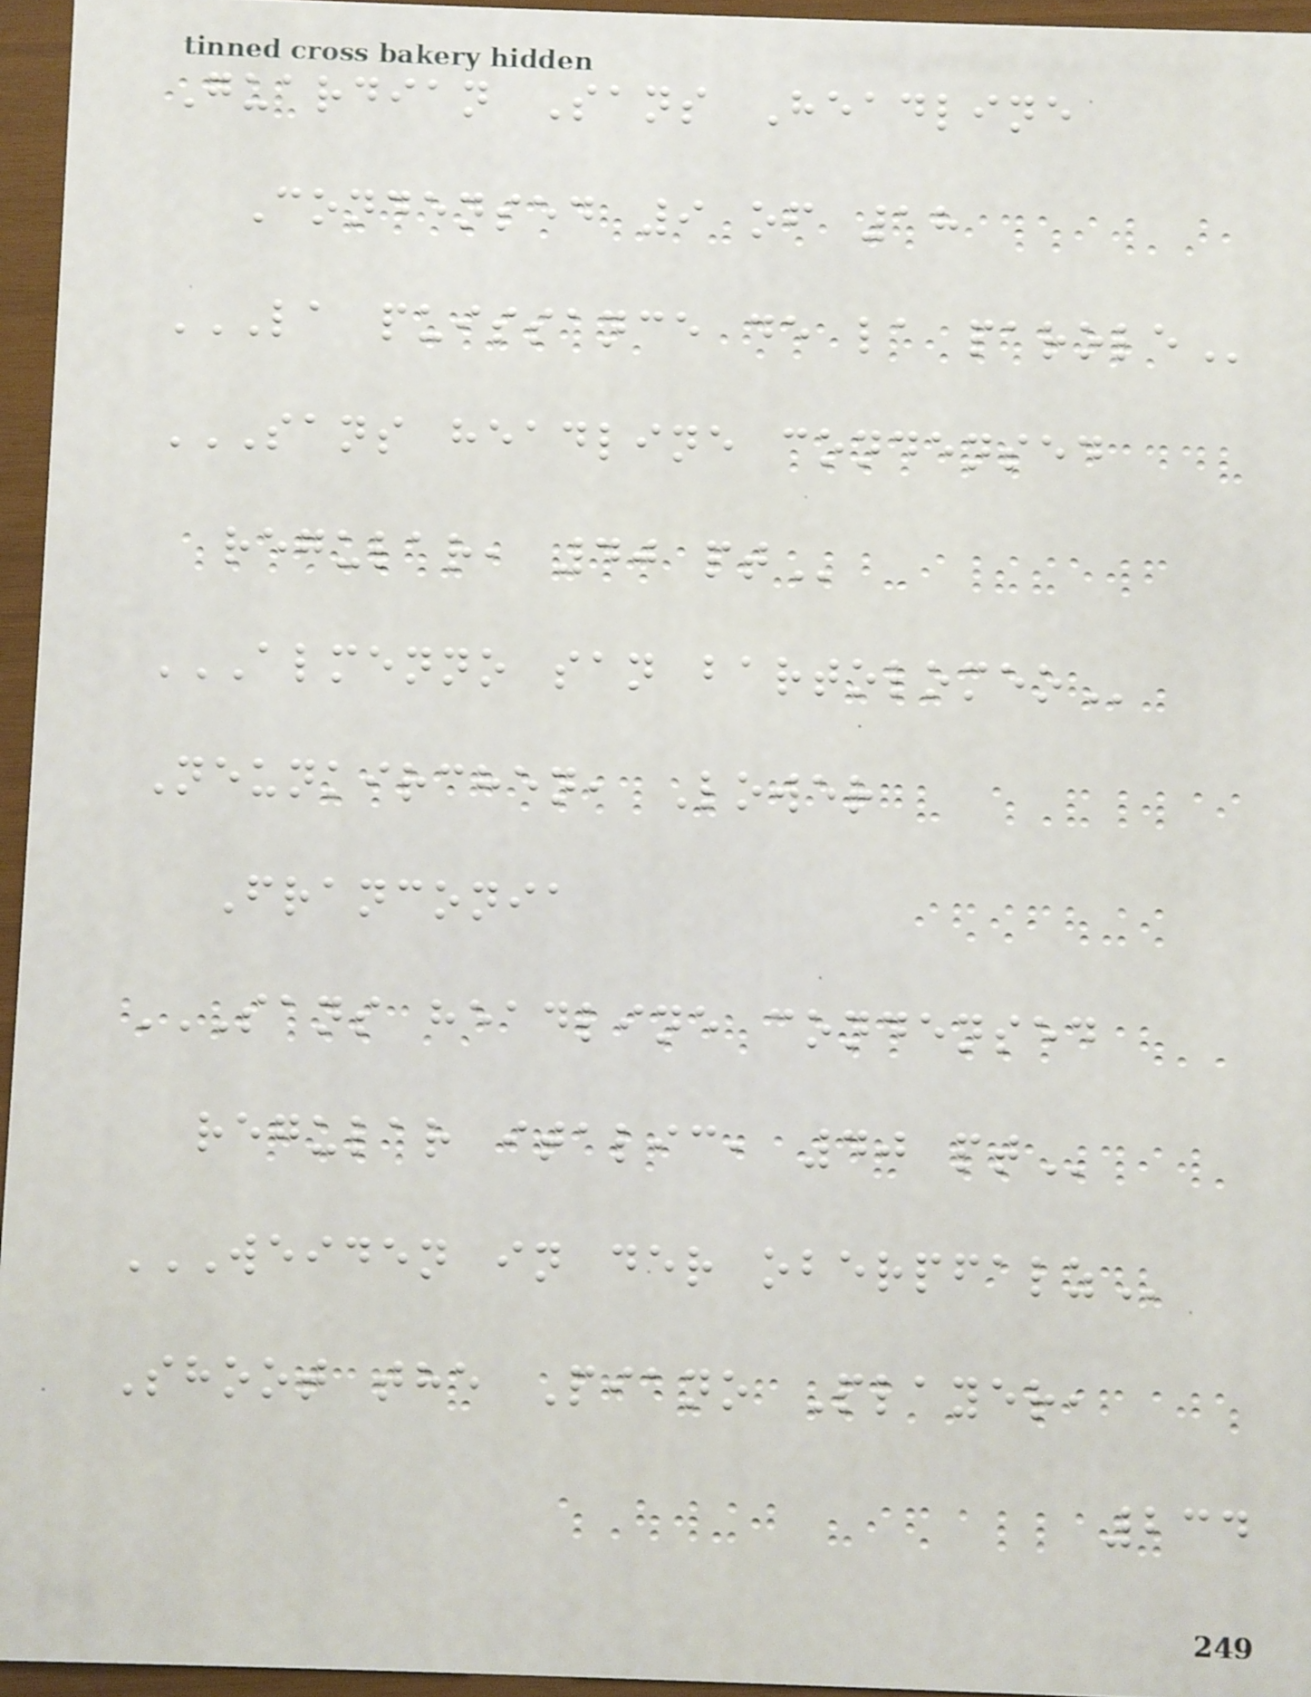Guardian Sans Headline
Condensed 9 of 18
LA PUISSANCE DE LA PAROLE
SANS HEADLINE CONDENSED
REGULAR, 40 PT
ALMENNO SAN BARTOLOMEO
Neunkirchen, Lower
Franconia
SANS HEADLINE CONDENSED
REGULAR ITALIC, 40 PT
WEIDEN IN DER OBERPFALZ
Shoot the Piano Player,
234
